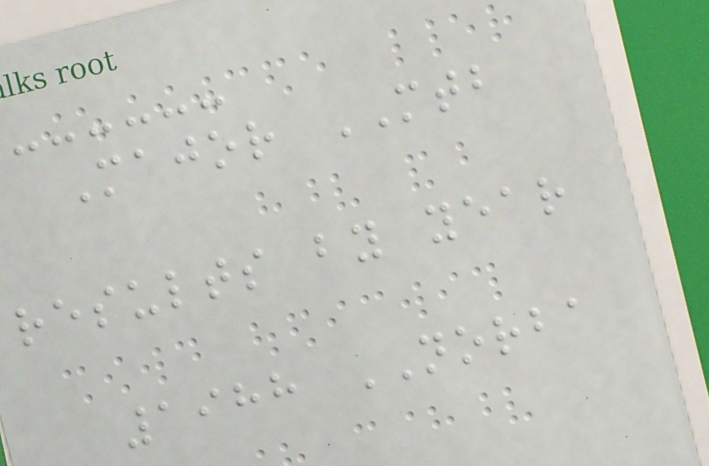Major MTB
results by year
1988 NORBA
